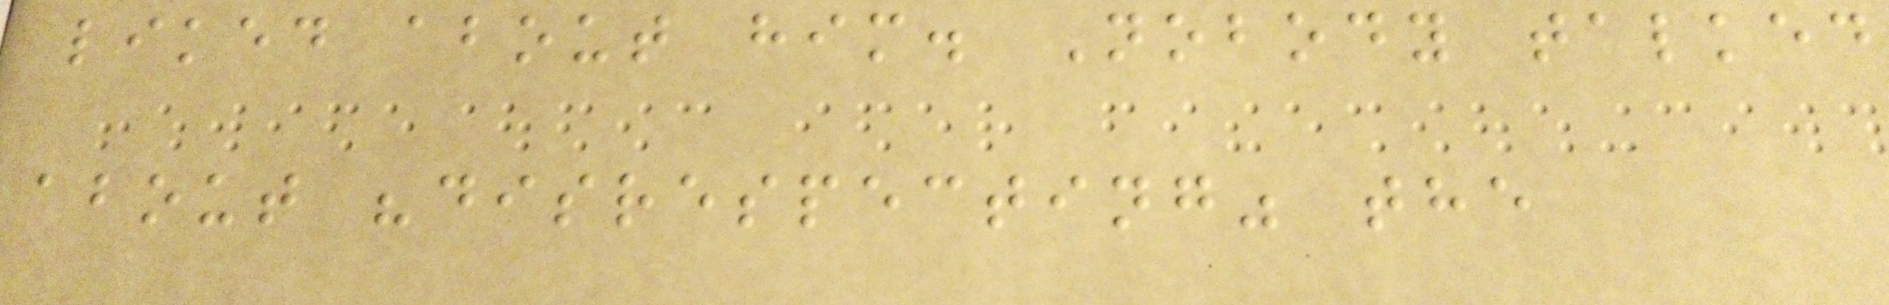liked about him. Nobody talked
about "disrespecting" the
